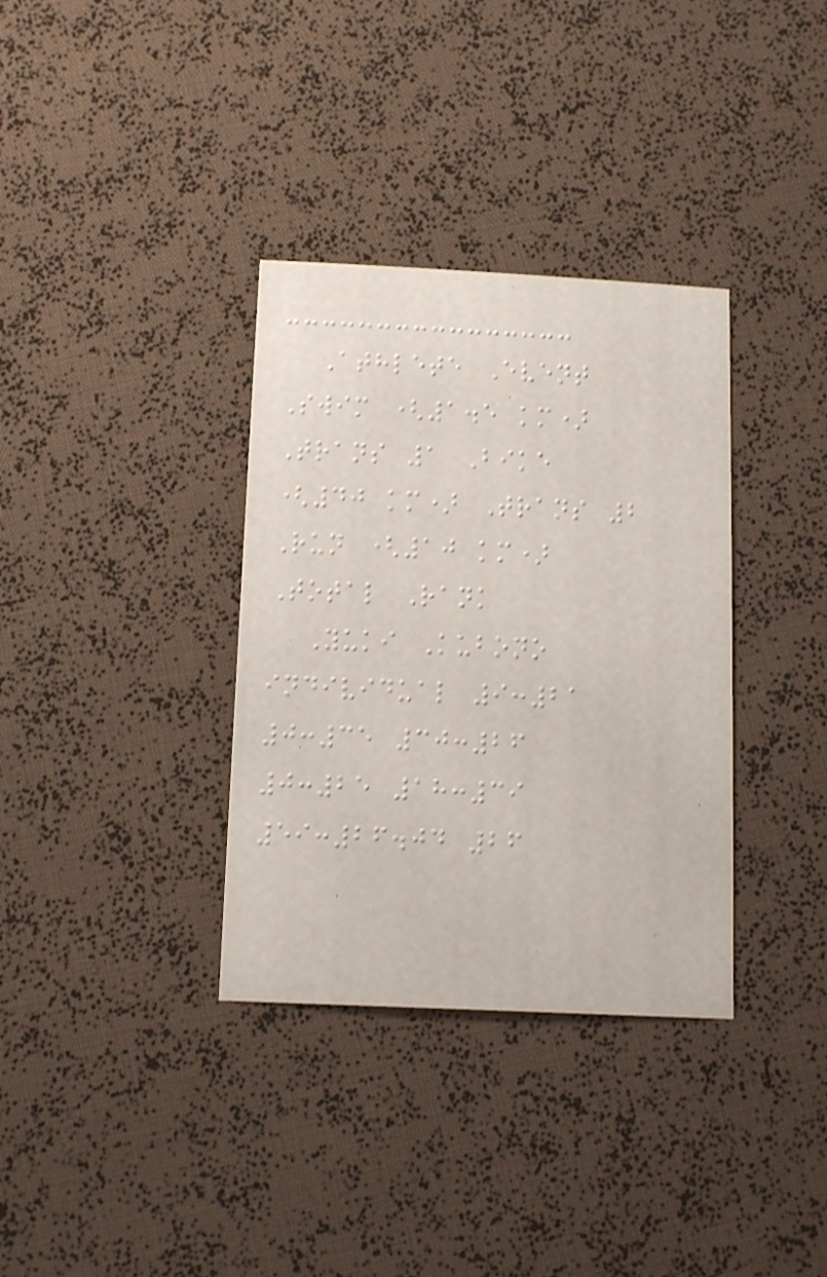Athlete Event
Swim (1.5 km)
Trans 1 Bike
(40 km) Trans 2
Run (10 km)
Total Rank
Yuki Kubono
individual 9:21
0:35 30:26
0:25 18:39
59:26.04 26
